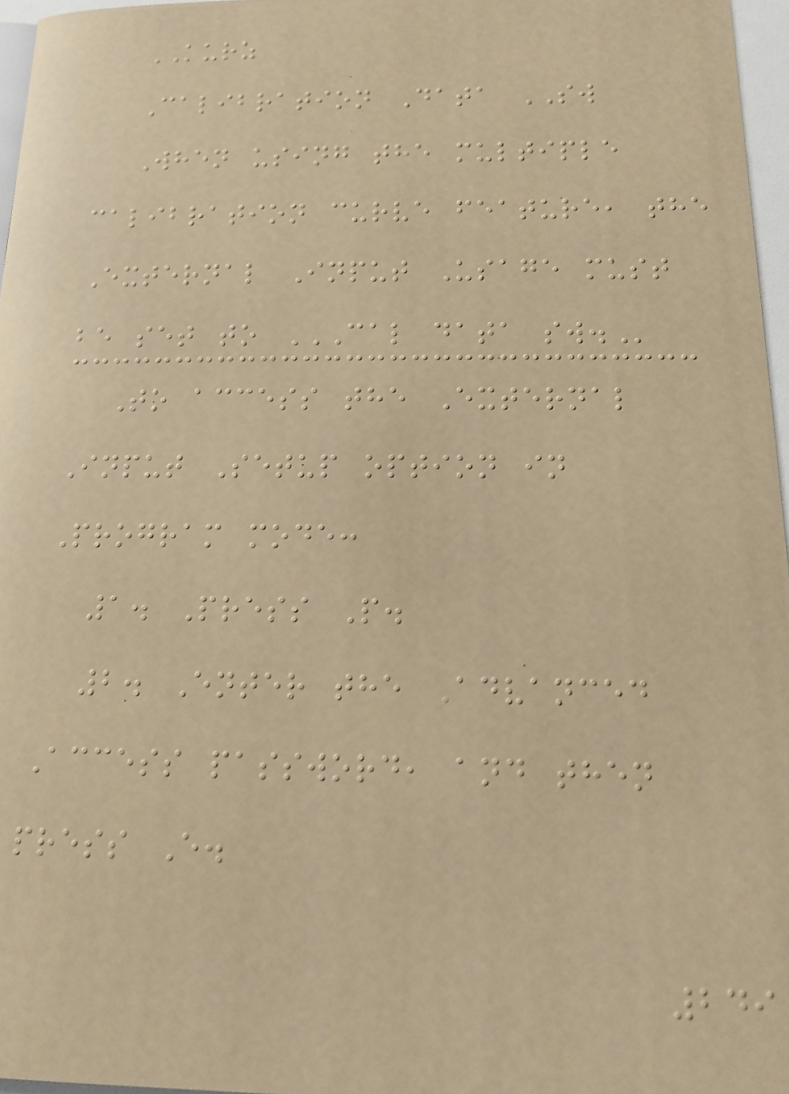KURZ
Calibration Data SW
When using the multiple
calibration curve feature, the
External Input Usage must
be set to CAL DATA SW.
To access the External
Input Setup option in
Program mode:
1. Press P.
2. Enter the Advanced
Access password, and then
press E.
249
